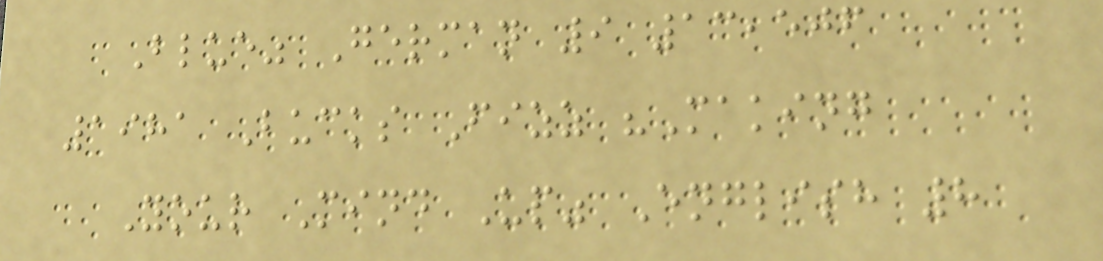Blue" German 9 13,506
1981 Bucks Fizz "Making
Your Mind Up" English 8
